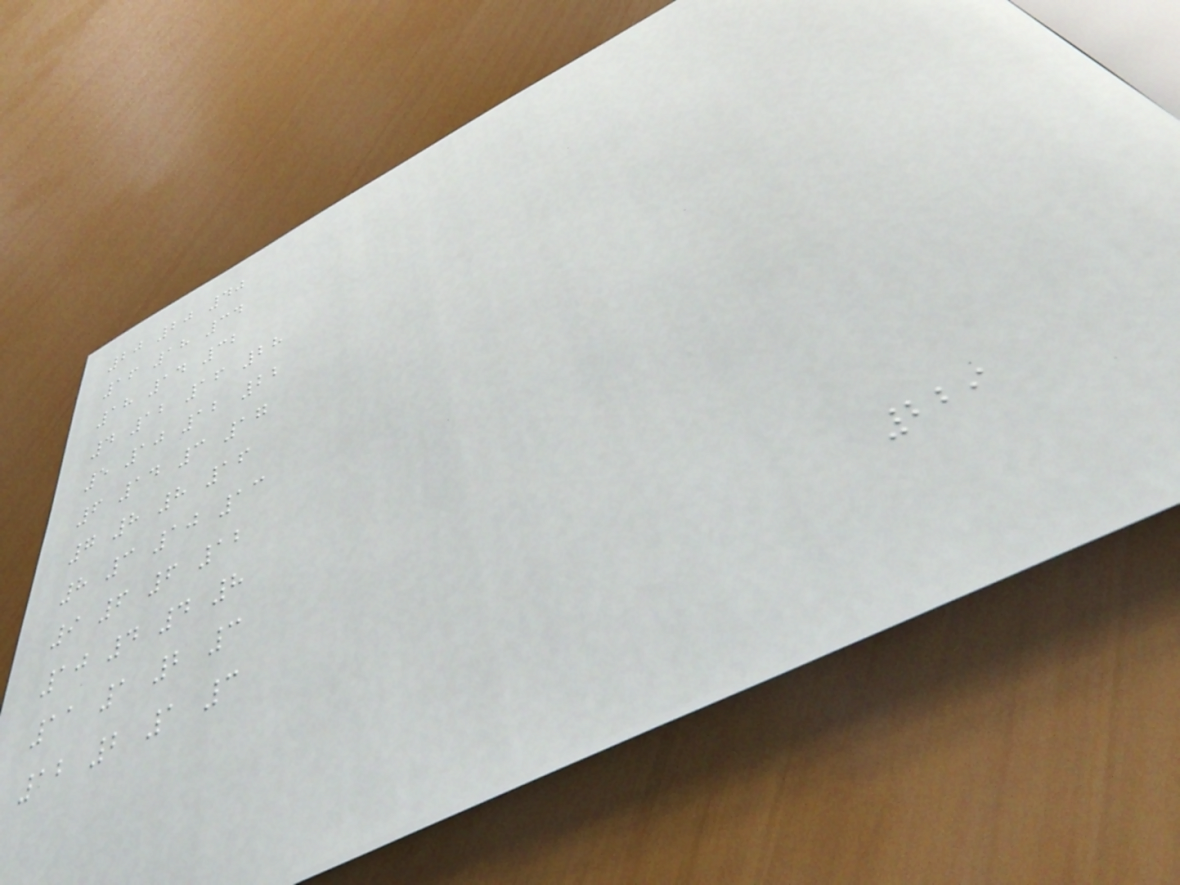20 20 40
16 18 34
18 14 32
4 12 16 28
5 10 12 22
6 14 3 17
7 8 8 16
8 3 10 13
9 6 6 12
10 4 4 8
11 1 2 3
12 2 1 3
229
